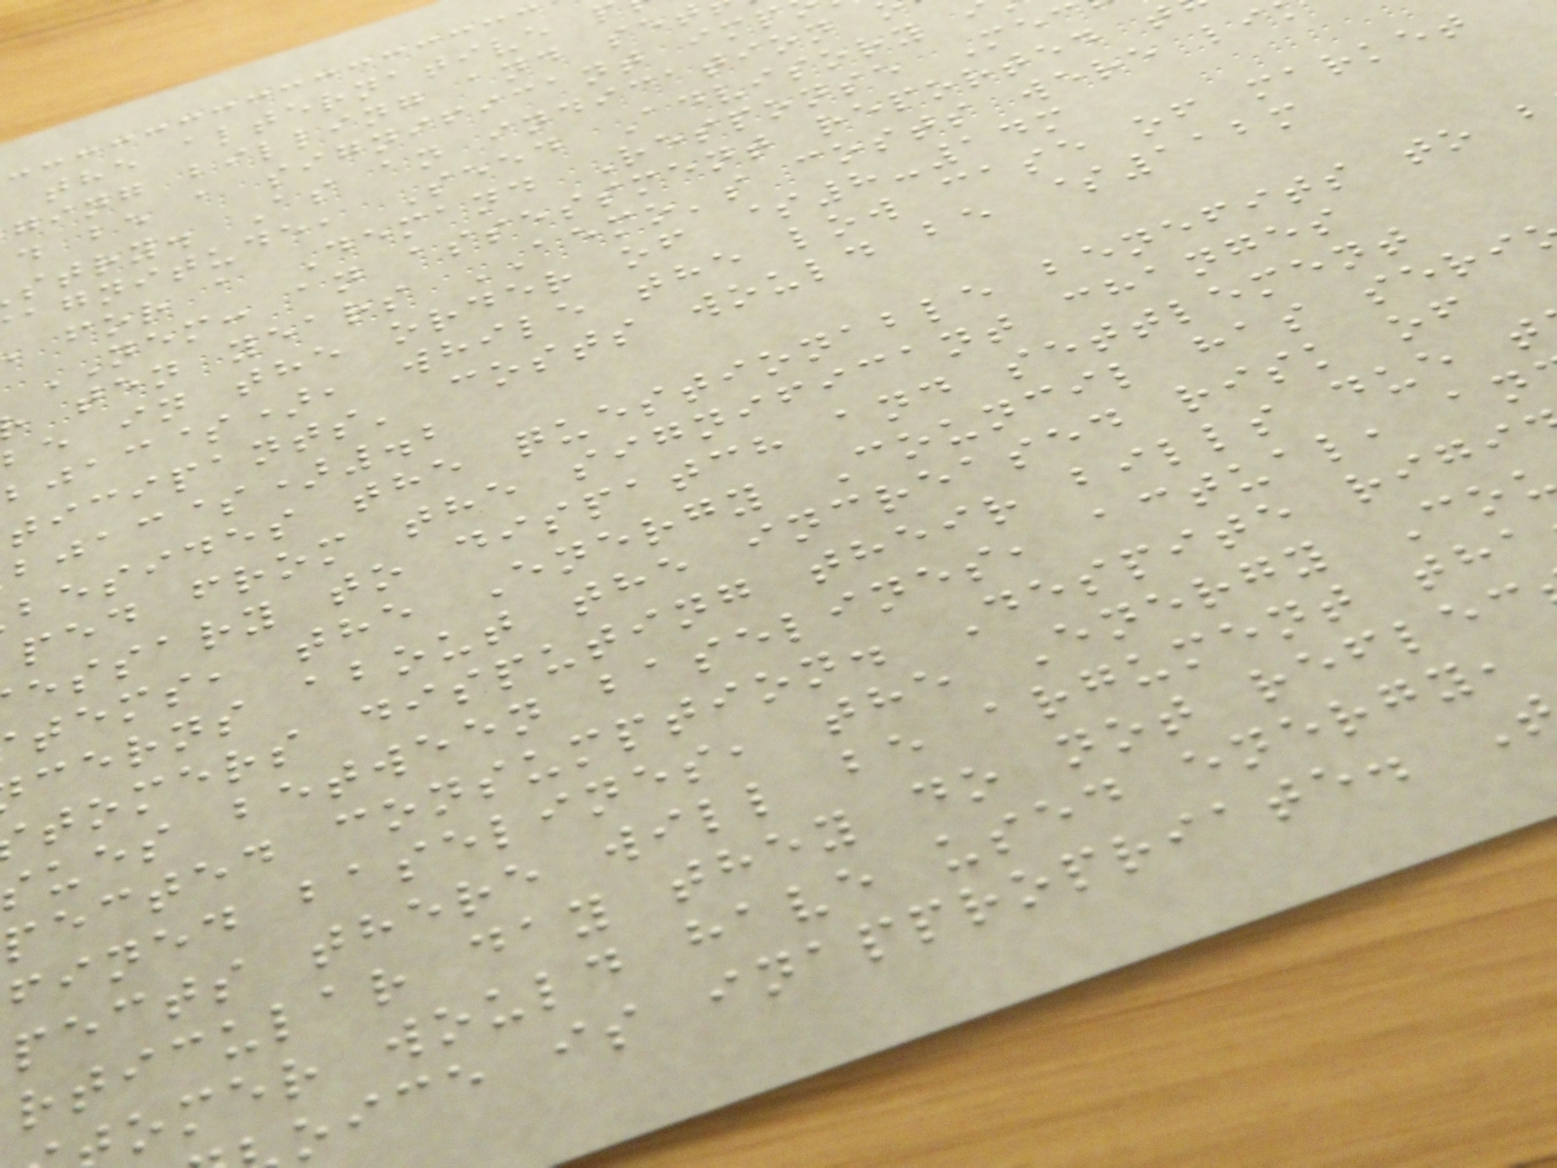the alternative
ging billing and set
d be a significant imp
stry. As an indication
agnitude, Seed Advisory
for a Demand Response Me
NEM: an assessment reported t
ten years AEMO's costs were li
be in the order of $8-14m
bjac$), while the low case of market
ticipants' costs would be $112m
$).2
besides the questionable benefits to b
ped from the significant changes
essary to dispatch and settlement
tems, the Energy Council has seri
cerns about the increased risk of
tomers disputing their bills due t
ues between baselines, actual, an
pected consumption. Despite rigi
fined baselines, the Energy Co
pects there will be argument tha
rticular day they do not reflec
omer would have used energy,
oice is inappropriate.
